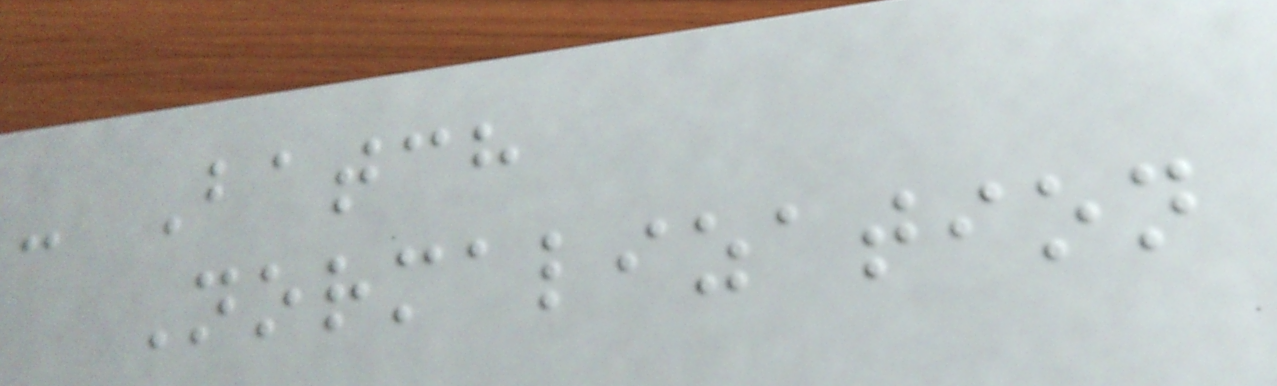- Batch
Normalization
